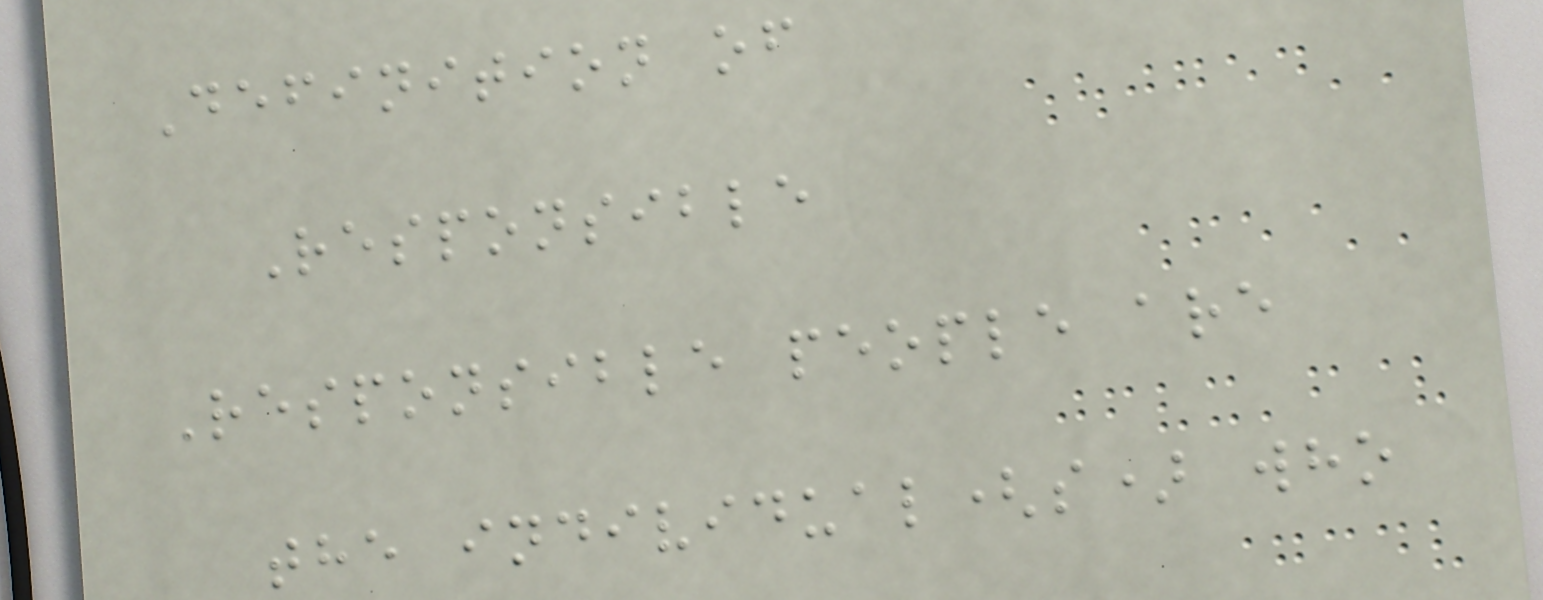Definition of
Responsible
Responsible people are
the individual(s) who
